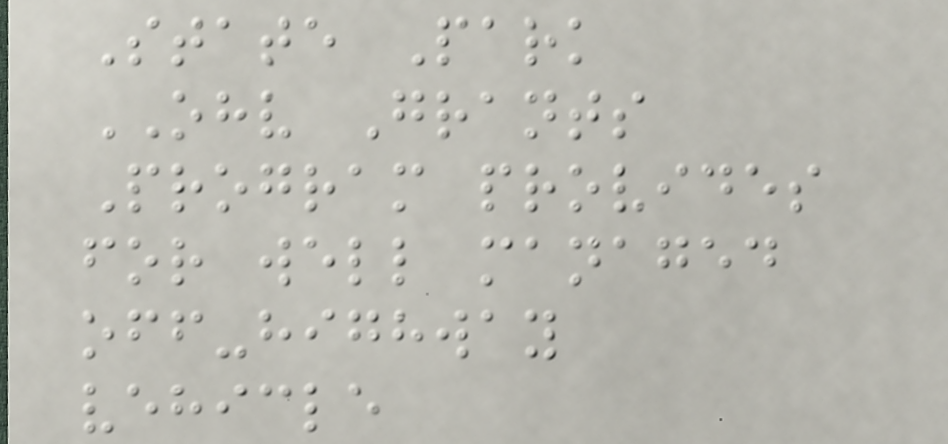State Park
OHV Grants
Program provides
for well managed
off-highway
vehicle
